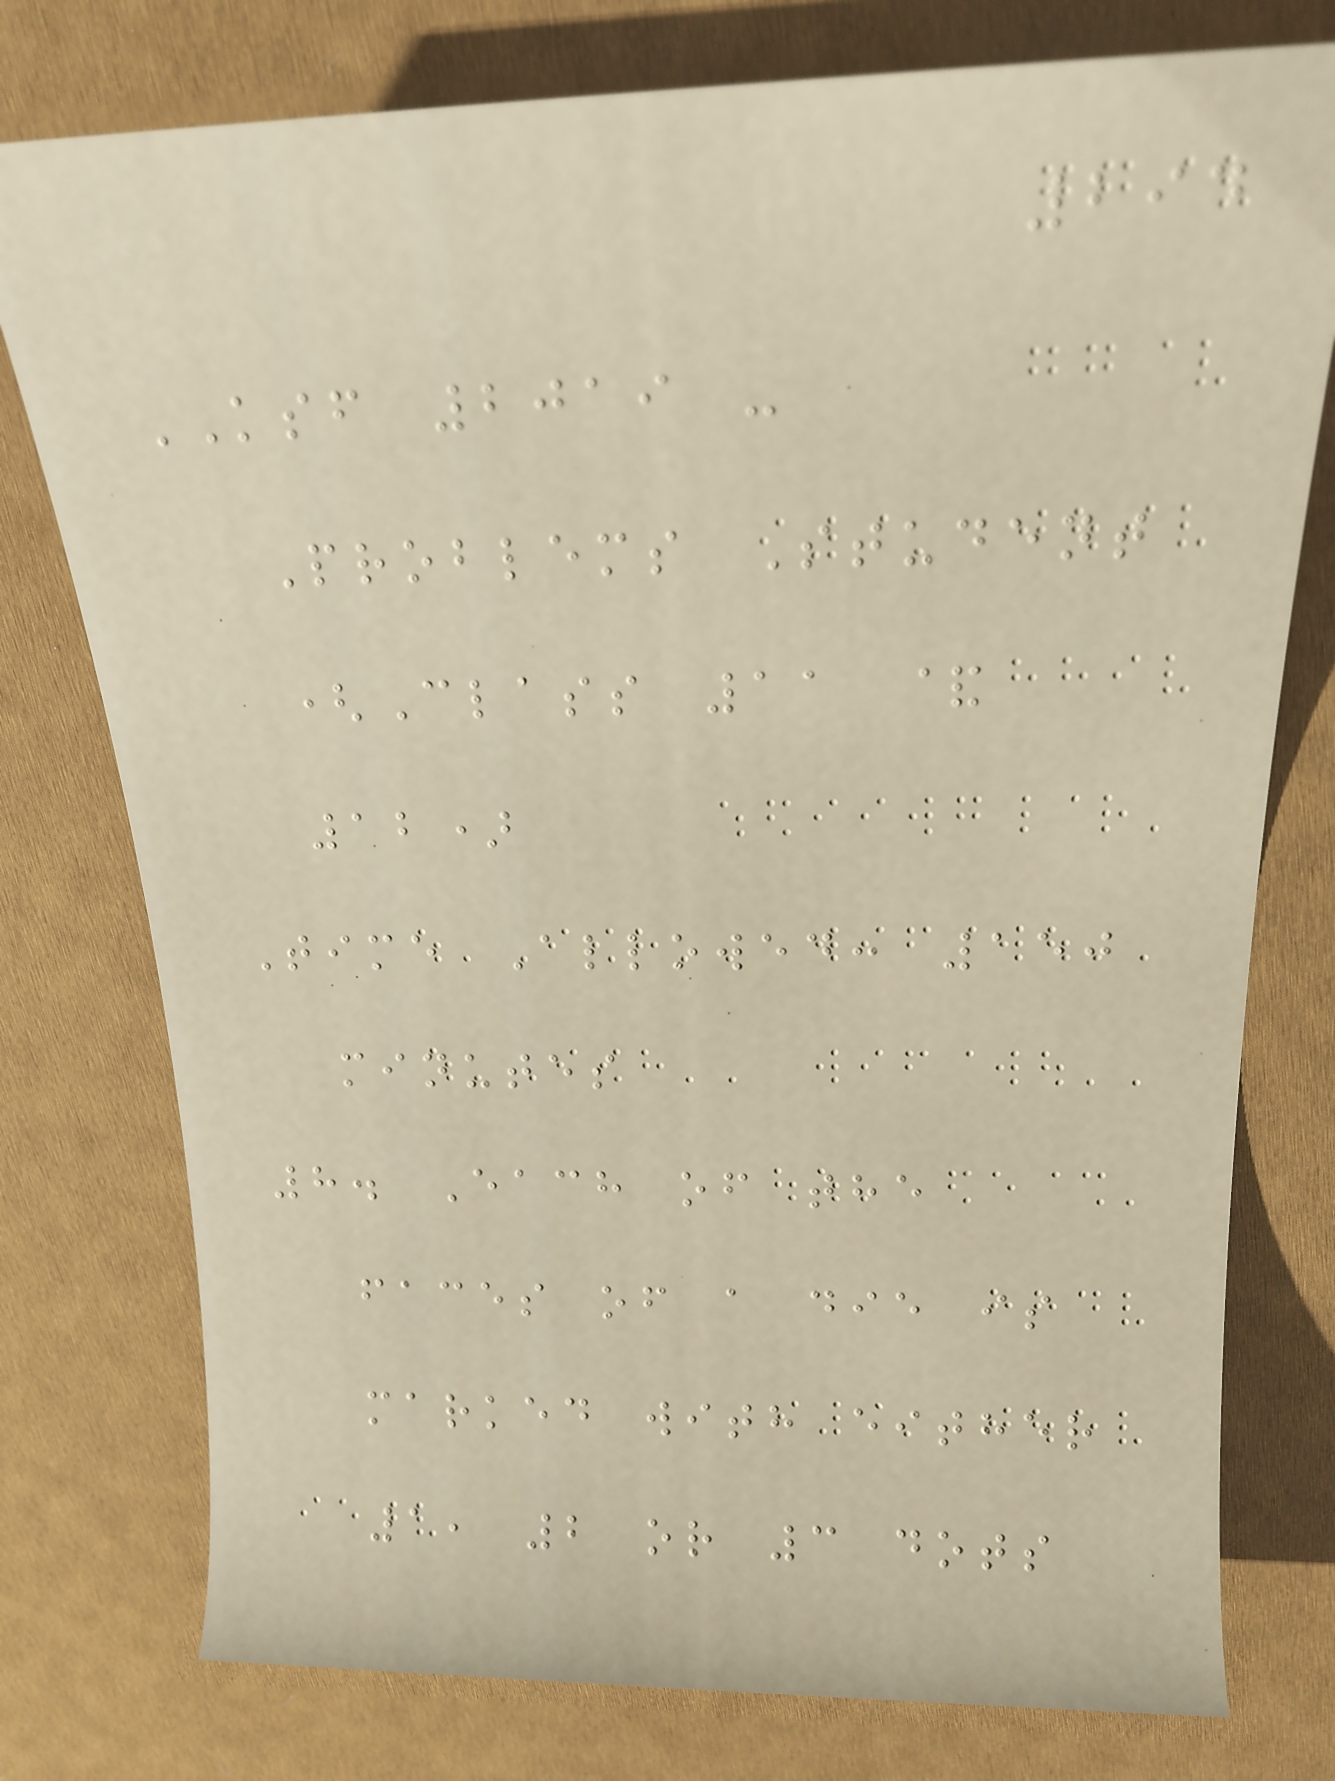294
KSF 2019 -
Problems Student
(Class 11 &
12)
Time Allowed: 150
minutes
8. Each of the
faces of a die is
marked with either
1, 2 or 3 dots
